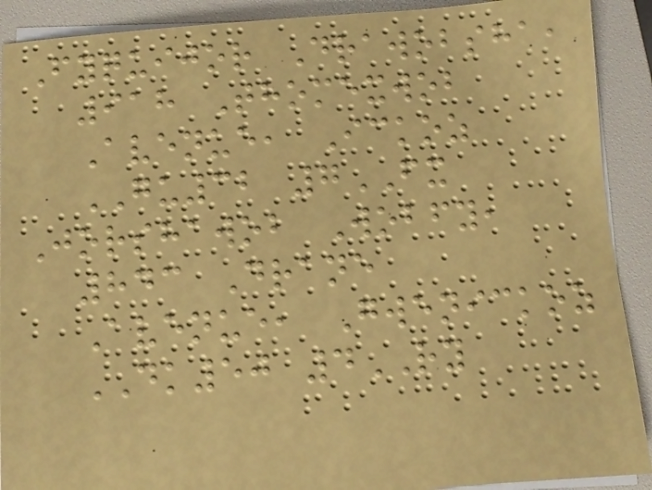Fyquijor Drawobsha,
918 Thomexwob
Avenue, Ickoz
GU32 7FX
Jorshawob Wobfy,
843 Drane
Avenue, Gwenickoz
DK50 4RY
